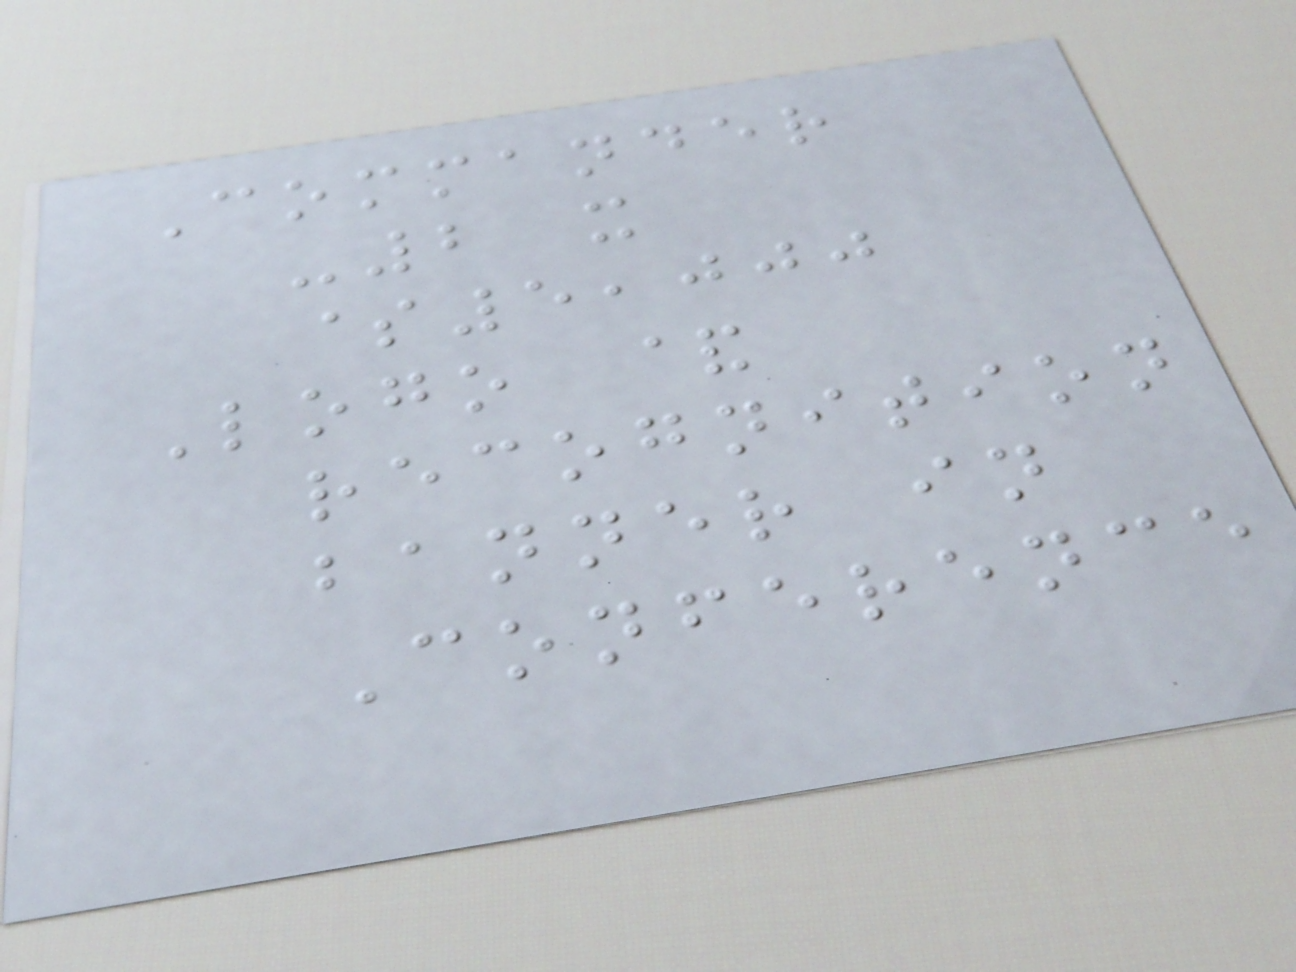Commander
-2 x
$5,000
Logo &
recognition
banner in
Conference
